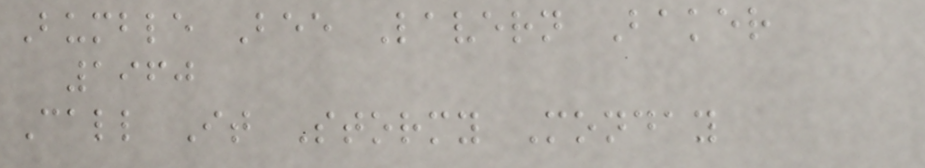Bumble Bee Lavern Baker
1960
Call It Stormy Monday
